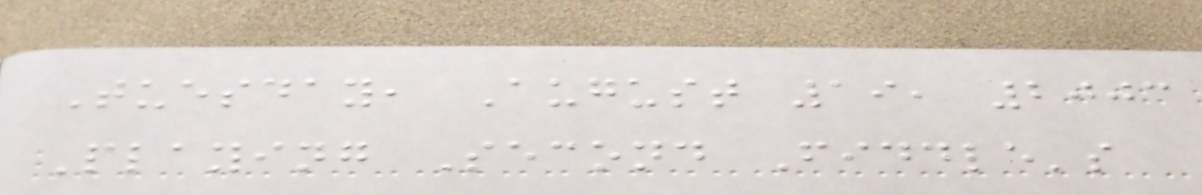Tuesday, August 19, 2003
Playing Second Fiddle's
